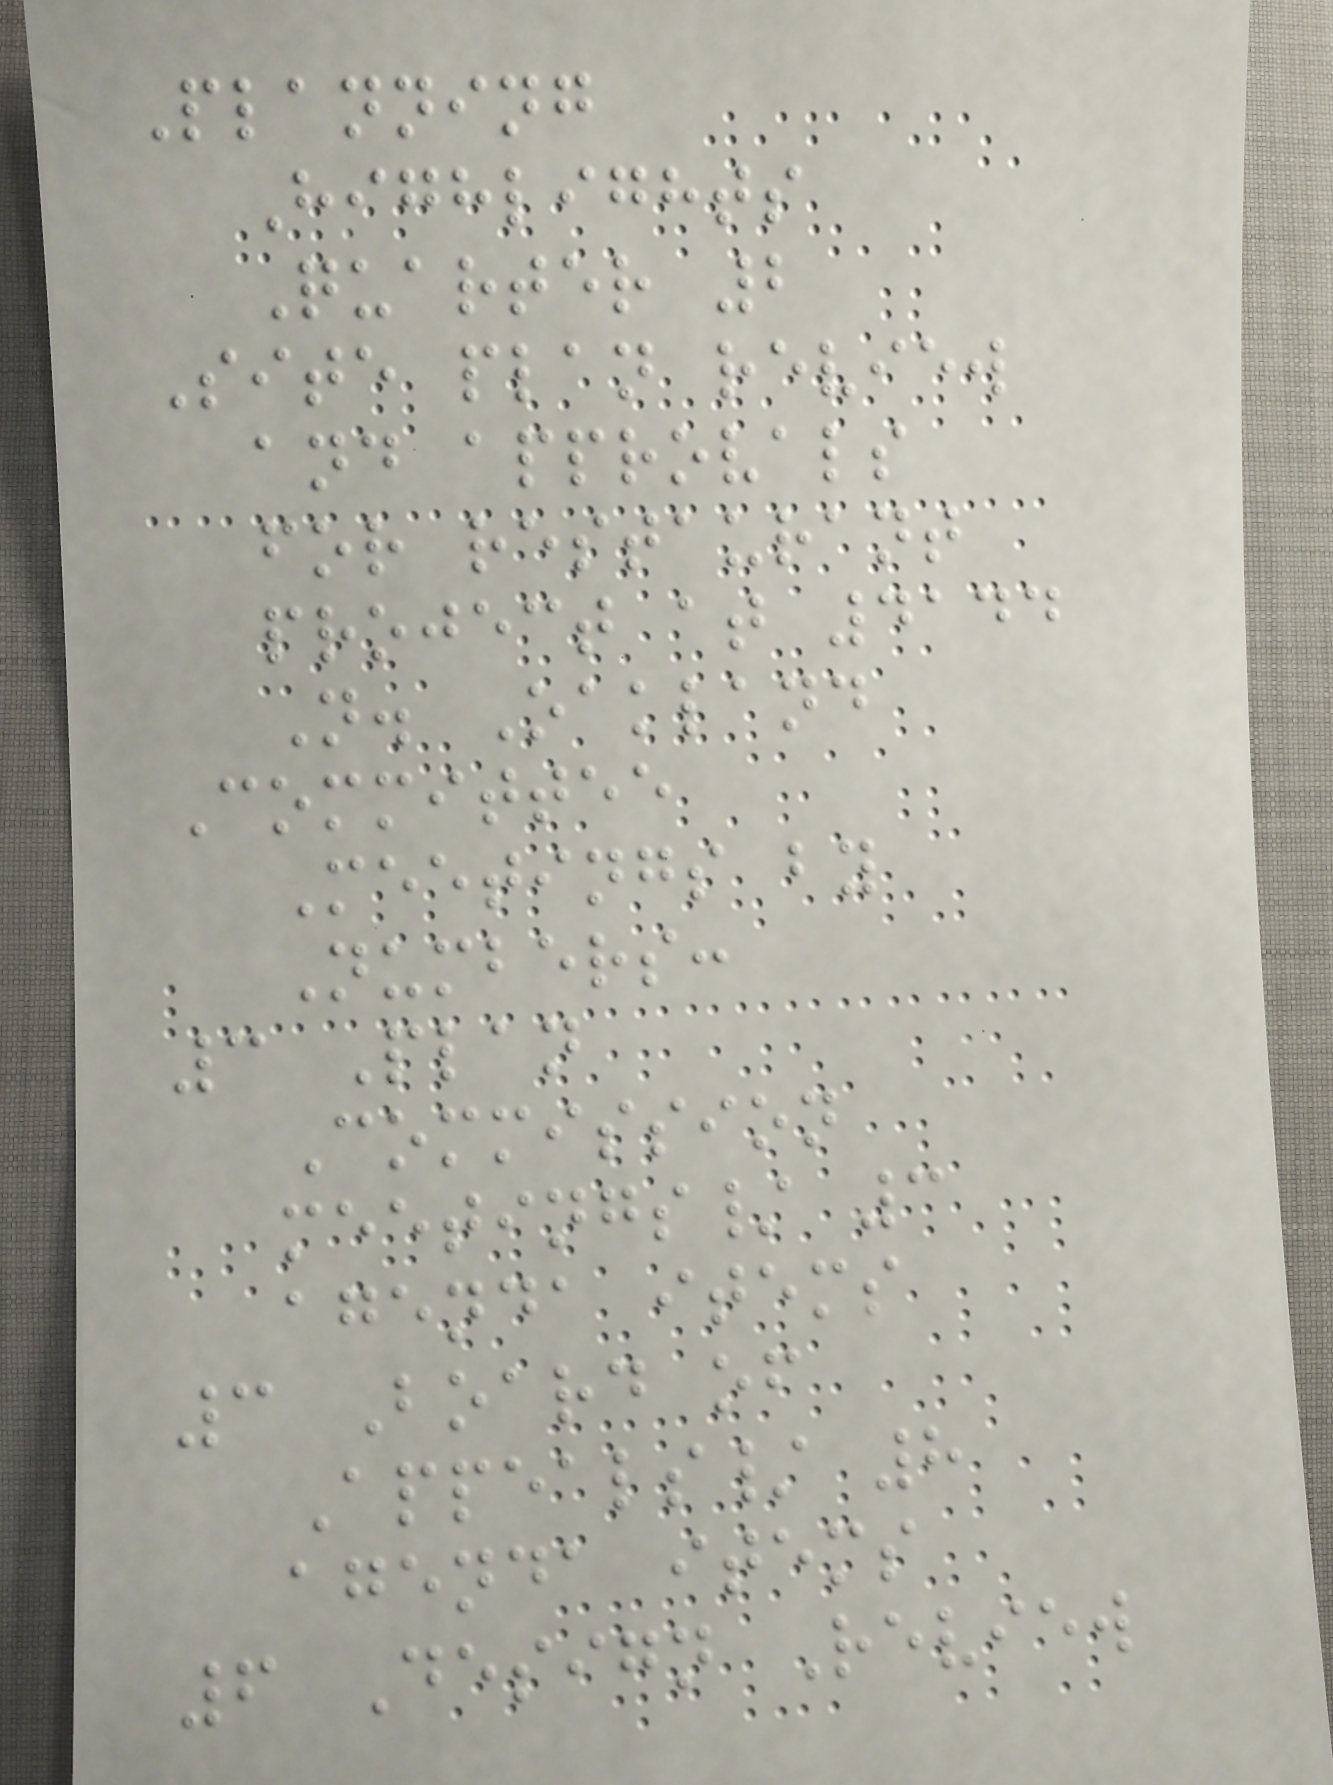Planning
Highlights
Quarter 2
Site plan review
and approvals
for restaurant
project at 4144
N. Oakland
Committee
Meetings by
Numbers:
3 Plan
Commission
meetings/ 3
agenda items
3 Board of
Appeals/ 8
agenda items
6 Design Review
